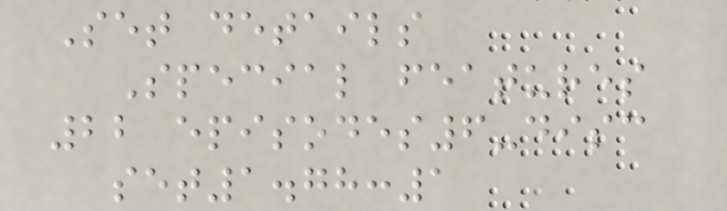Set details
Special features
22 episodes6-disc
set1.78:1
